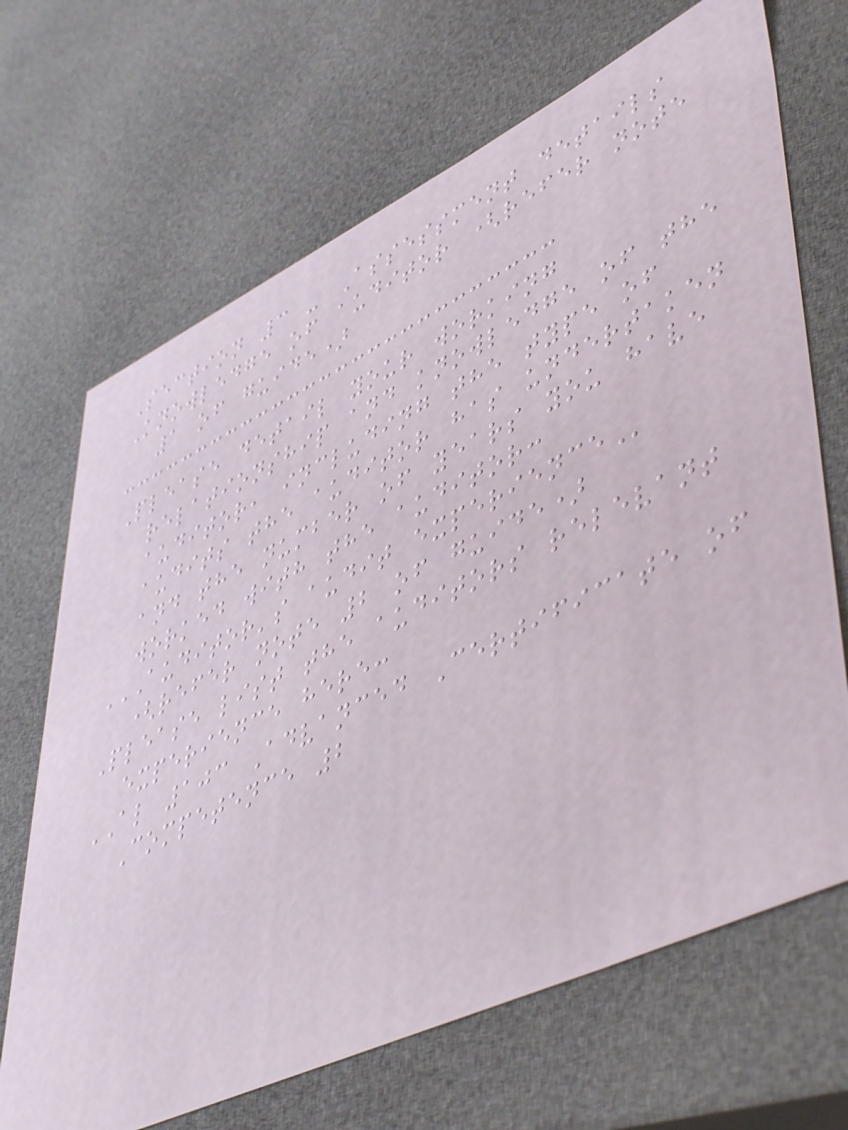Section 3 - Assessment details
Knowledge of auditor (refer note
1 of guide)
Please detail your working
relationship and knowledge of the
auditor, including the type of
audits the auditor has undertaken
and the number of years you have
worked with the auditor:
AUDITOR'S AUDIT EXPERIENCE
(refer note 2 of guide)
Please list the auditors relevant
experience here:
AL 103 Advanced Certificate of
Competence 2
